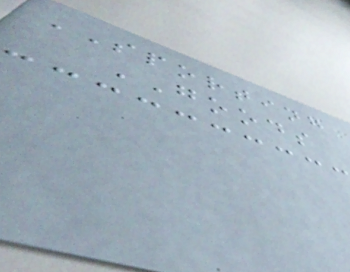SPORTING
GOODS
